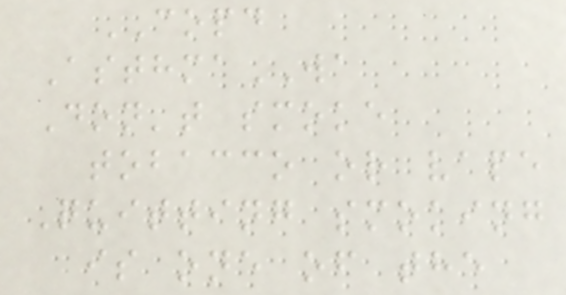COPD
AsthmaWA
Don't smoke
tobacco or vape
Quitting smoking
is one of the
